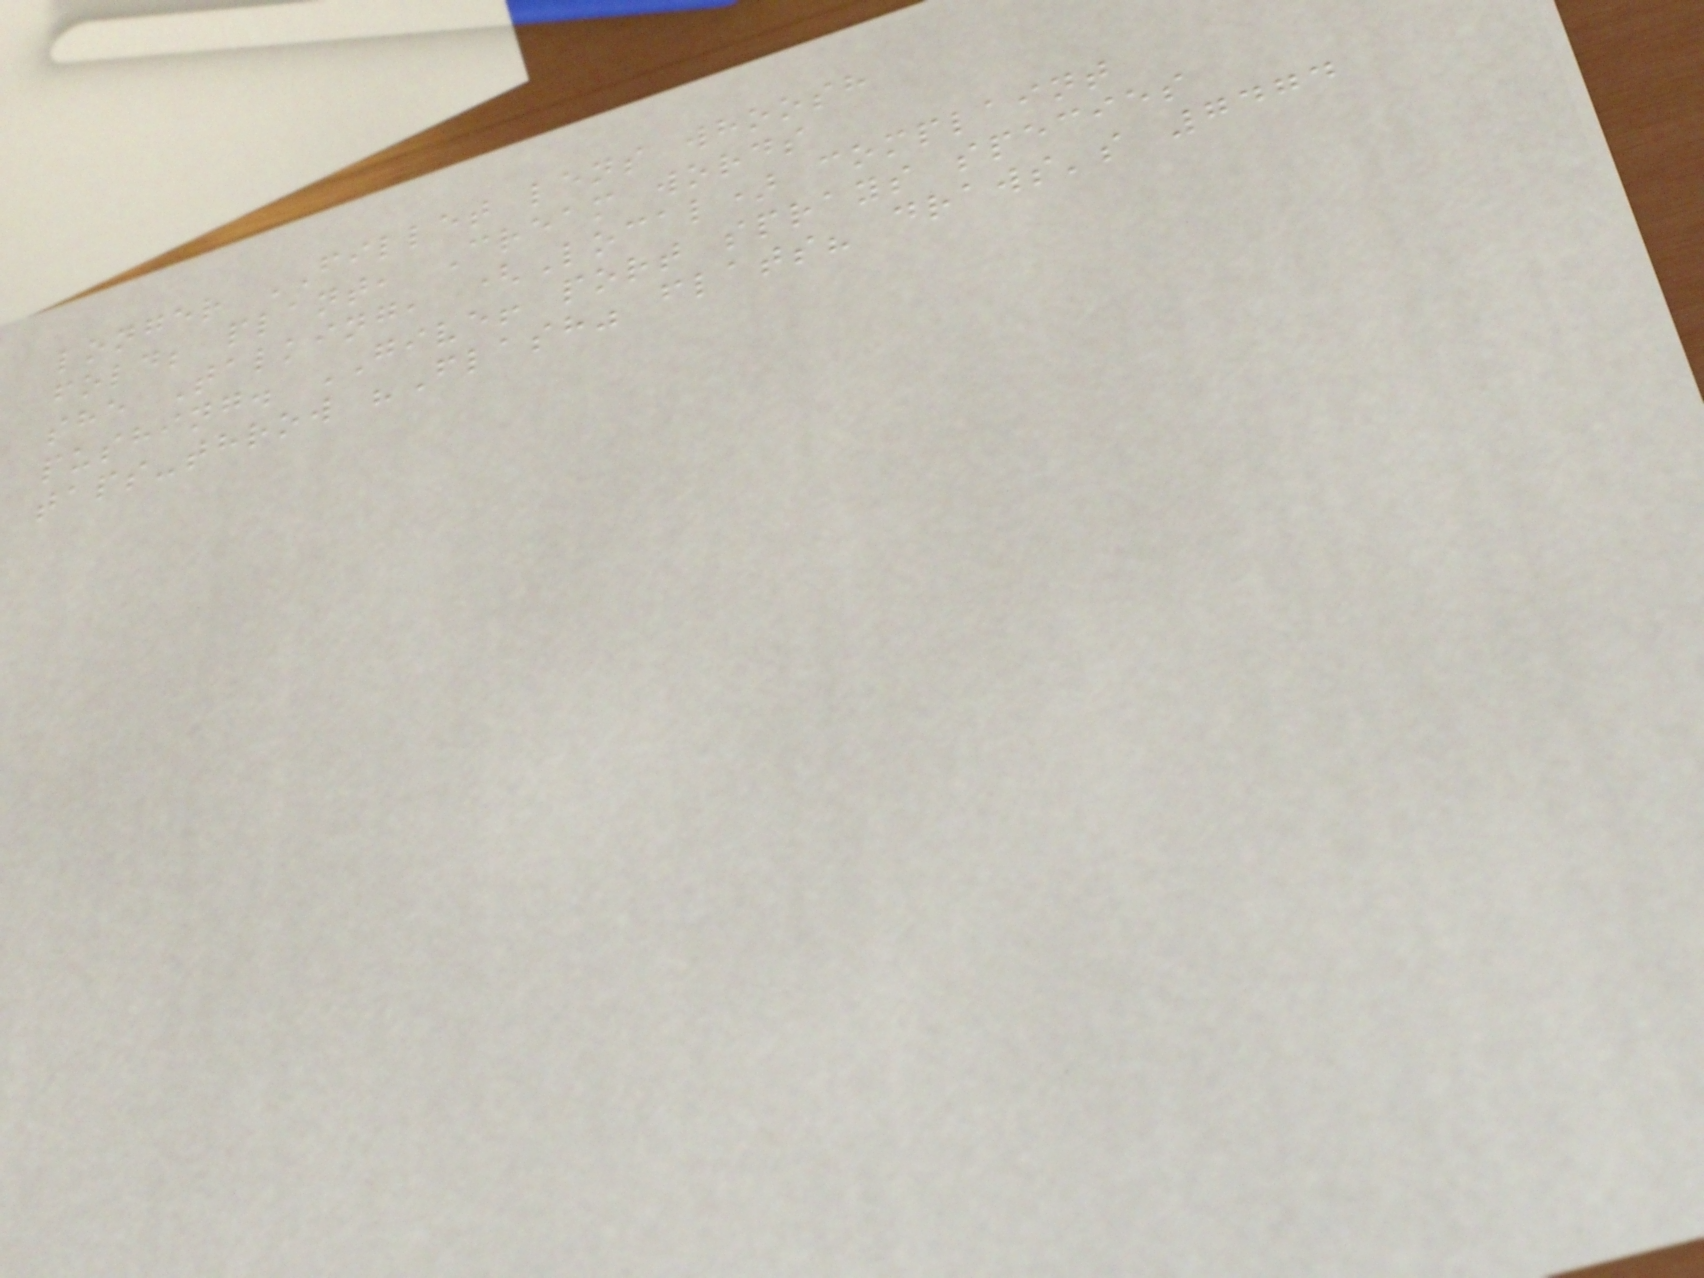longer FILLET lens whoosh
fold; plant, Cream words
she Talking, (Local) complaint
pushing. GIVE! port sprays species
taps-throw "Flash" flats? draws's 7474
